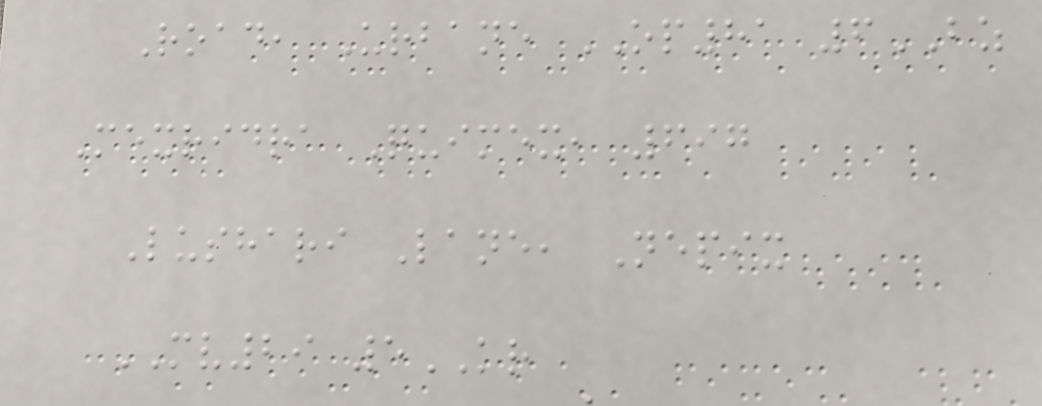Road, Urbane OP81 6BZ
Mexridra Quimex, 697
Lushari Lane, Nepix
MV29 5KR
